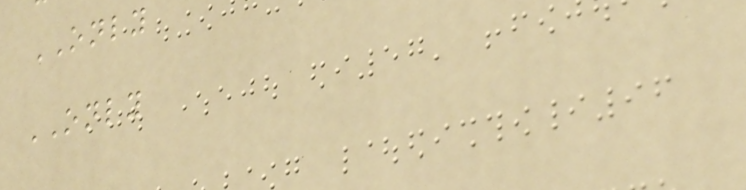ONLY
ONLY
